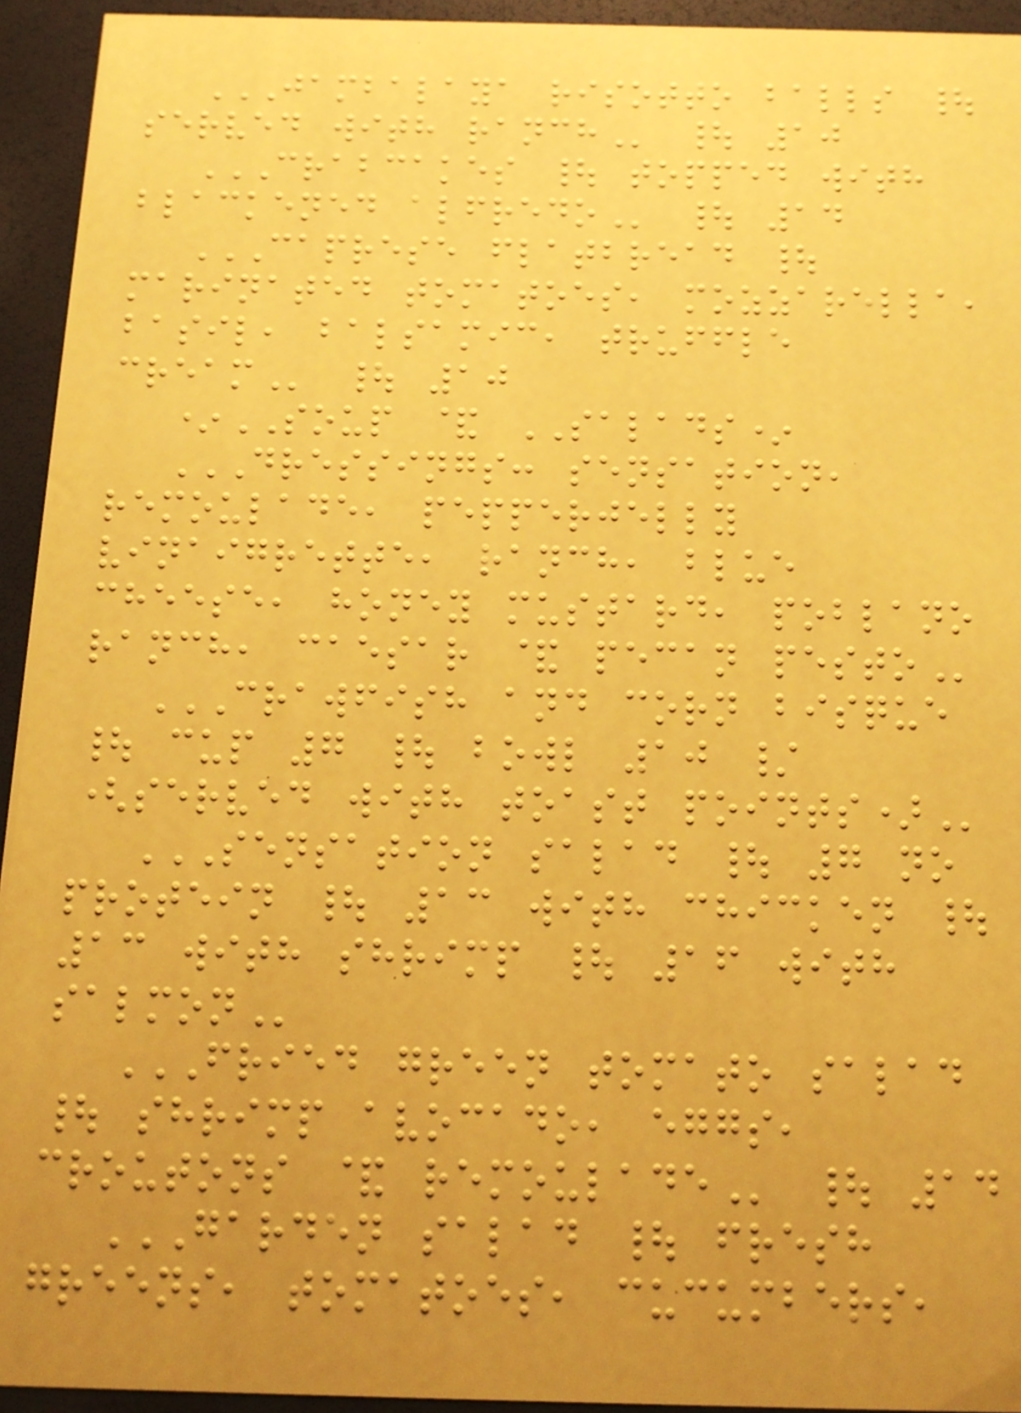JAMBALAYA RISOTTO BALLS |
SERVED WITH RANCH | 10
CRABCAKES | TOPPED WITH
BLACKENED ALFREDO | 14
CAPRESE FLATBREAD |
MARINATED TOMATOES, MOZZARELLA,
BASIL, BALSAMIC, TRUFFLE
CREAM | 10
*SOUP & SALADS*
DRESSINGS: SENSATION,
REMOULADE, PEPPERJELLY
VINAIGRETTE, RANCH, BLUE
CHEESE, HONEY MUSTARD, POBLANO
RANCH, CAESAR & PECAN PESTO
CRAWFISH AND CORN BISQUE
| CUP 7 | BOWL 10 /
(SERVED WITH TOAST POINTS)
SENSATION SALAD | 7 NO
PROTEIN | 13 WITH CHICKEN |
13 WITH SHRIMP | 16 WITH
SALMON
FRIED GREEN TOMATO SALAD
| SHRIMP AVOCADO, EGGS,
CROUTONS & REMOULADE | 14
GARDEN SALAD | FRESH
GREENS, TOMATOES, CUCUMBERS,
